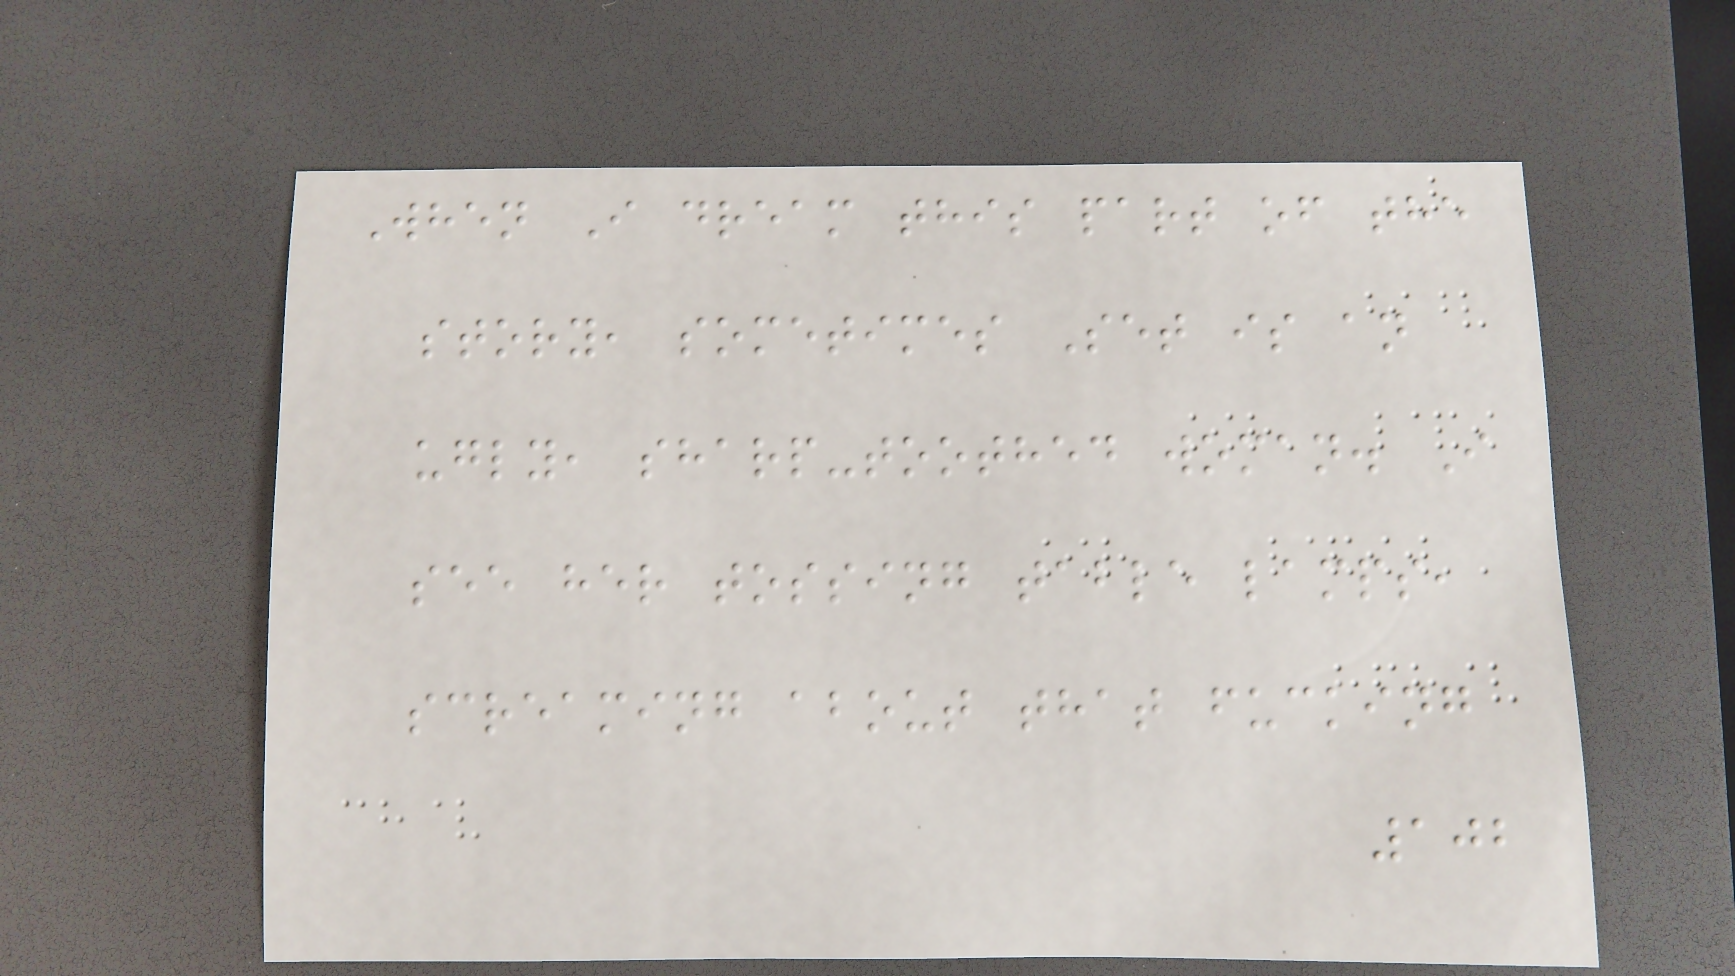When I dream this part of the
story, sometimes Set is an
ugly, sharp-toothed woman. I
see her tossing table lamps,
screaming about that fucking
102
